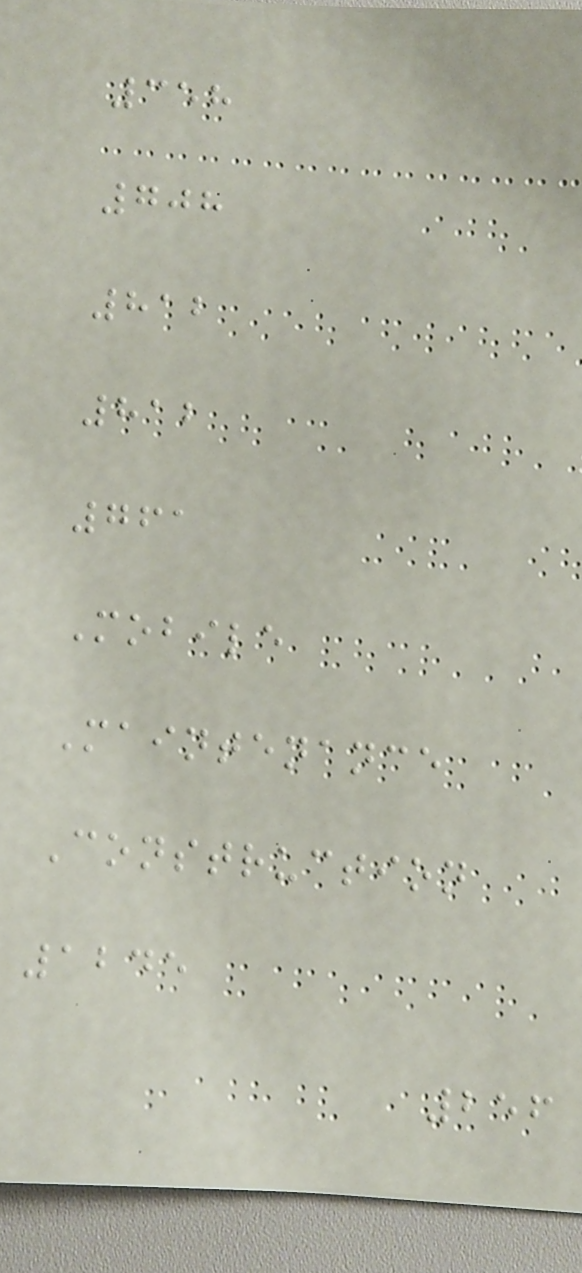358
708
812
812
761
Mobile
Maintenance
Construction
1245
256
